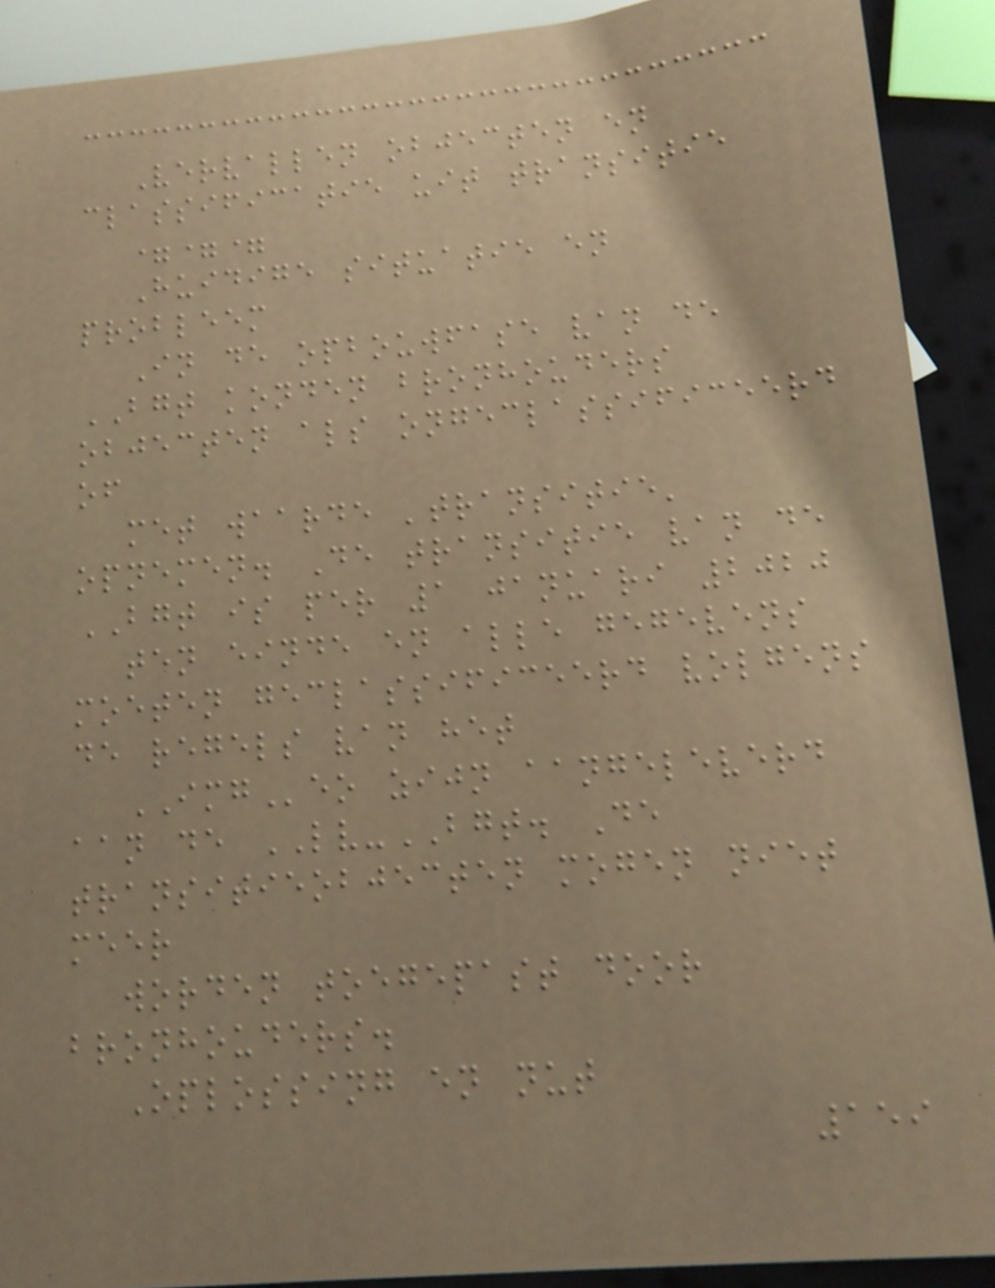Vervallen objecten en
classificatie uit transitie
===
Huidige situatie en
probleem
In de opbouwfase van de
BGT konden bronhouders
objecten als ongeclassificeerd
of
met waarde 'transitie'
opnemen. De transitie van de
BGT is per 1 januari 2020
ten einde en alle gegevens
moeten geclassificeerd volgens
de regels van het
IMGeo zijn aangeleverd
aan de LV-BGT. De
transitieobjecten mogen niet
meer
worden toegepast door
bronhouders.
Oplossing en nut
159
